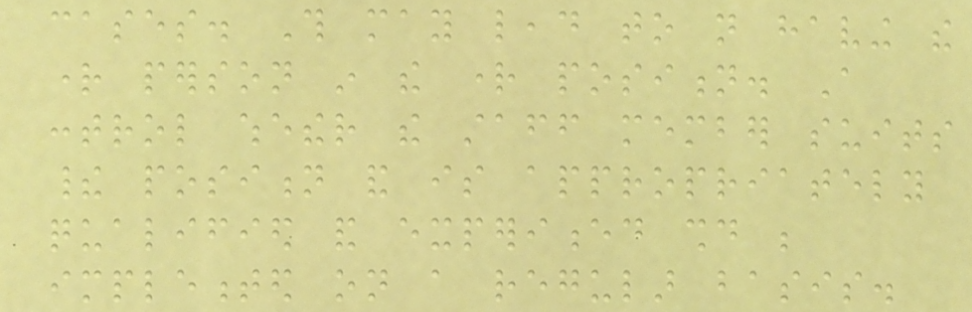cases. This may lead to not having the
right person in the right position. A
control whether the staff member suits
their position and is appropriately
qualified and experienced should be
implemented on a regular basis.
